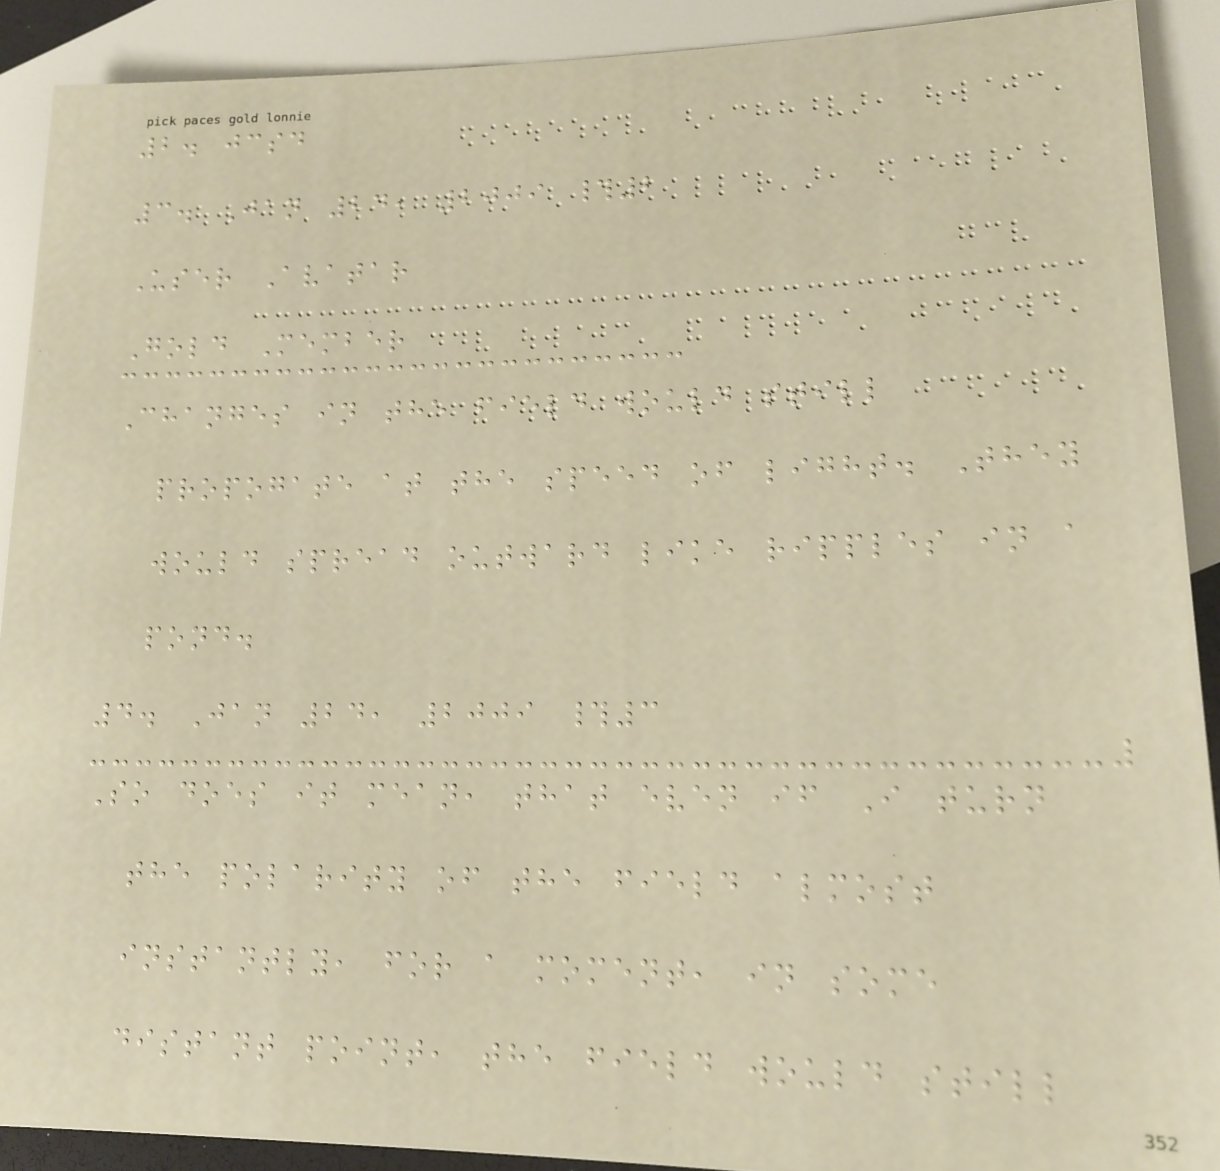2. jcsd
3. Jan 24, 2009 #2
User Avatar
Gold Member
Changes in the field would still
propogate at the speed of light. They
would spread outward like ripples in a
pond.
4. Jan 24, 2009 #3
So does it mean, that even if I turn
the polarity of the field almost
instantly, for a moment, in some
distant point, the field would still
